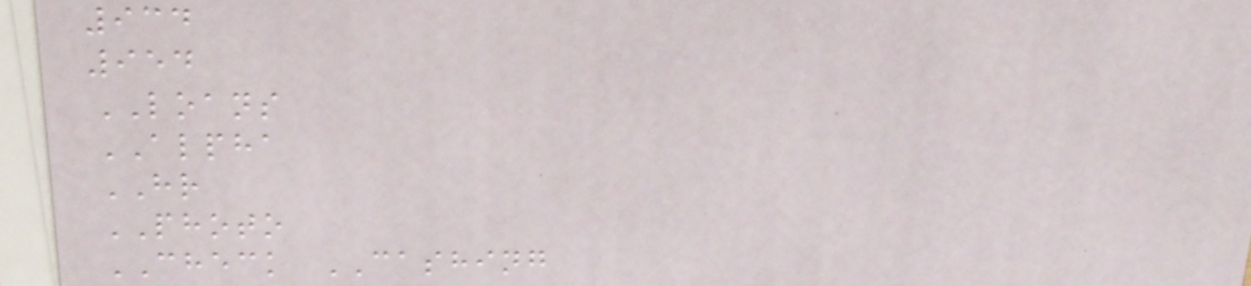934
954
LOANS
ALPHA
HR
PHOTO
CHECK CASHING
